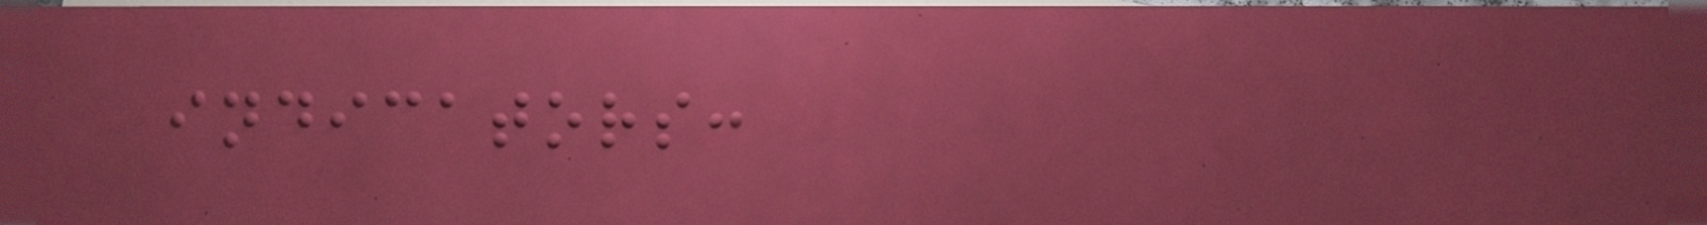indicators:
